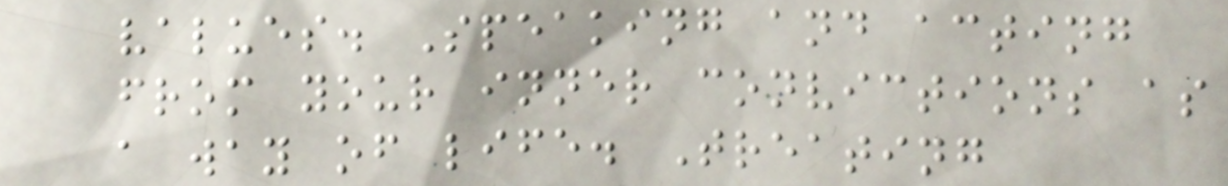values. Speaking and acting
from your inner convictions as
a way of life. Treating
